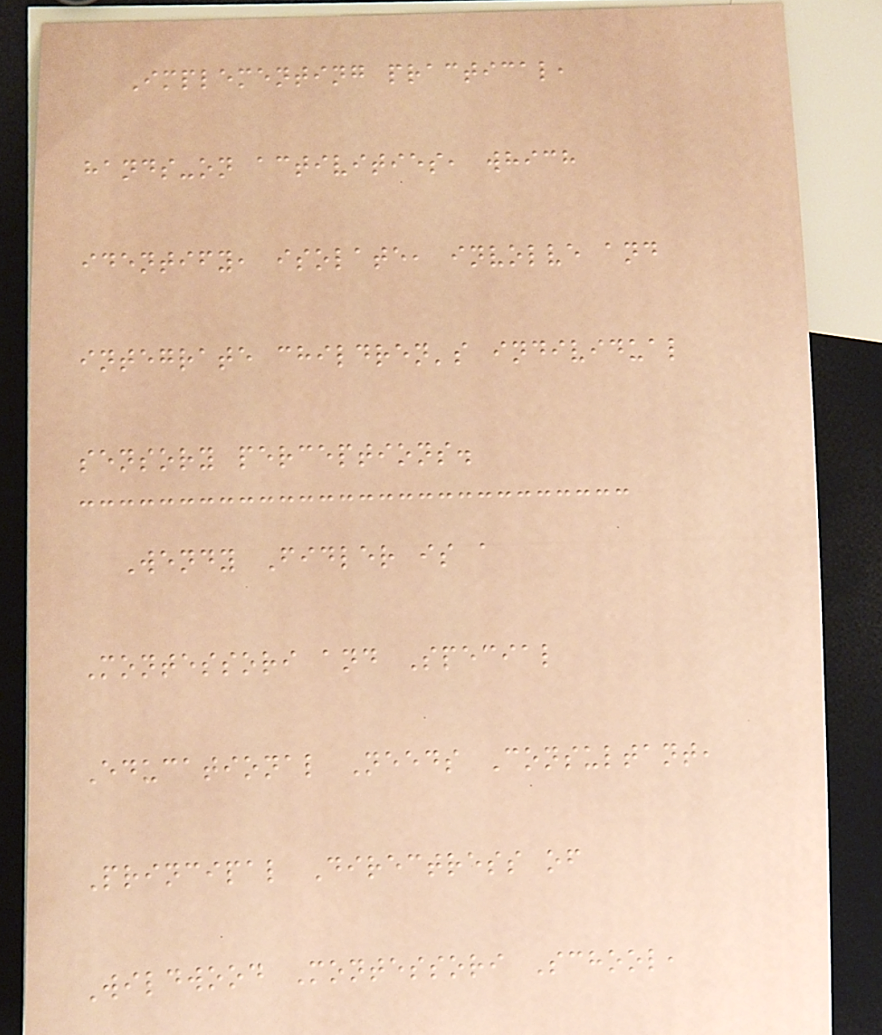Implementing practical,
hands-on activities, which
identify, isolate, involve and
integrate children's individual
sensory perceptions.
Wendy Fidler is a
Montessori and Special
Educational Needs Consultant,
Principal Directress of
Wildwood Montessori School,
